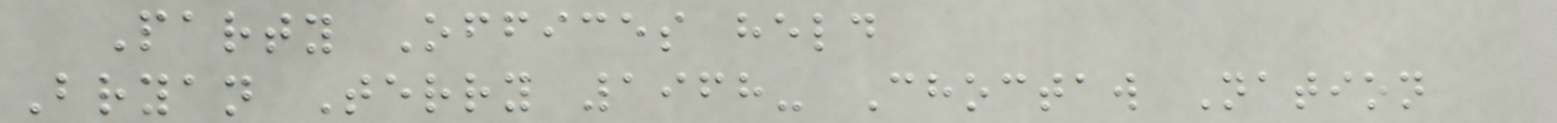Party Offices held
Bryan Terry 1968- Choctaw Nation
